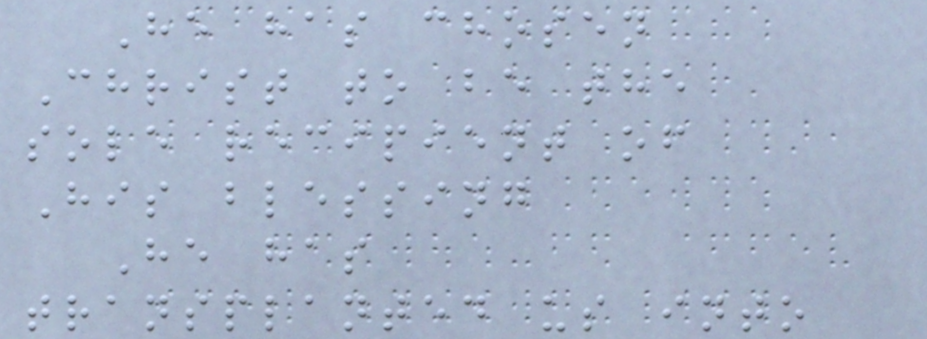He has chosen
Christ to be the
sole recipient of
His blessing
He has
transplanted us into
